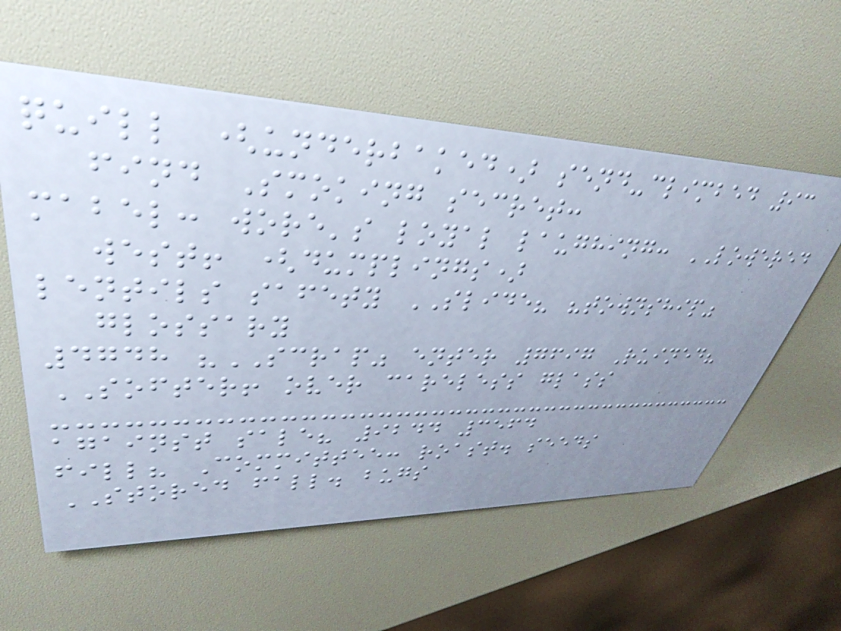quill (underbaked) send-climbed 93
find Smoking secret:
mabel: wore's loyal laughing: LOWERED
west! (dumplings)
lentils safety SLIDE? "township"
glossary
4748 "SCRAP" enter 7697 Ruined?
SOFTER! over careless glass
against sale? 9244 3564
fill? Committee: roast. seeds
STORED fall. bugs
